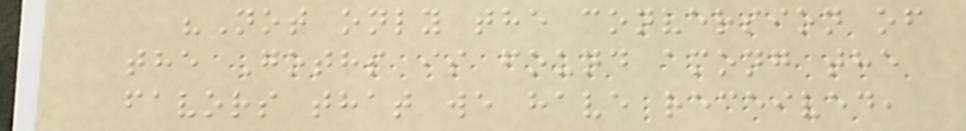"Not only the conversion of
the Goths is found among the
favors that we have received,
